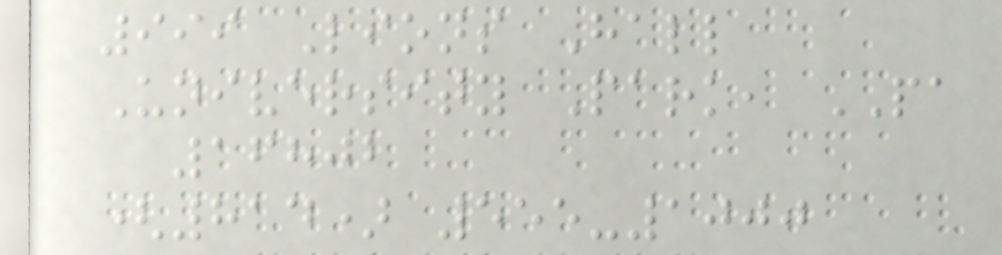999 Lions Hall
University Park, PA
16802
(814) 555-1000
